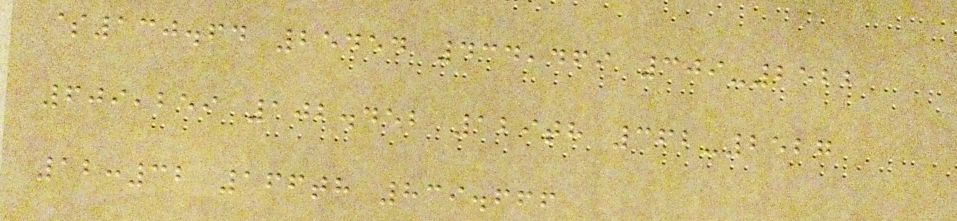$130.64 25454 434,469 309-2522
609,259 102.452 129th 362-2527
12:32 166th 839.666
